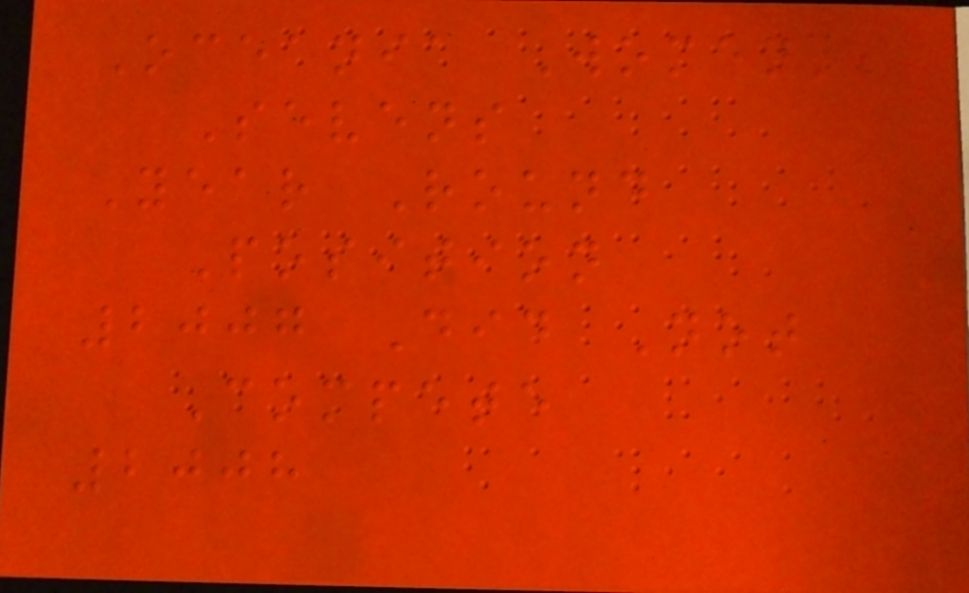Oceania Women's
Sevens
Year Round
Position
2007 Did Not
Compete
2008
